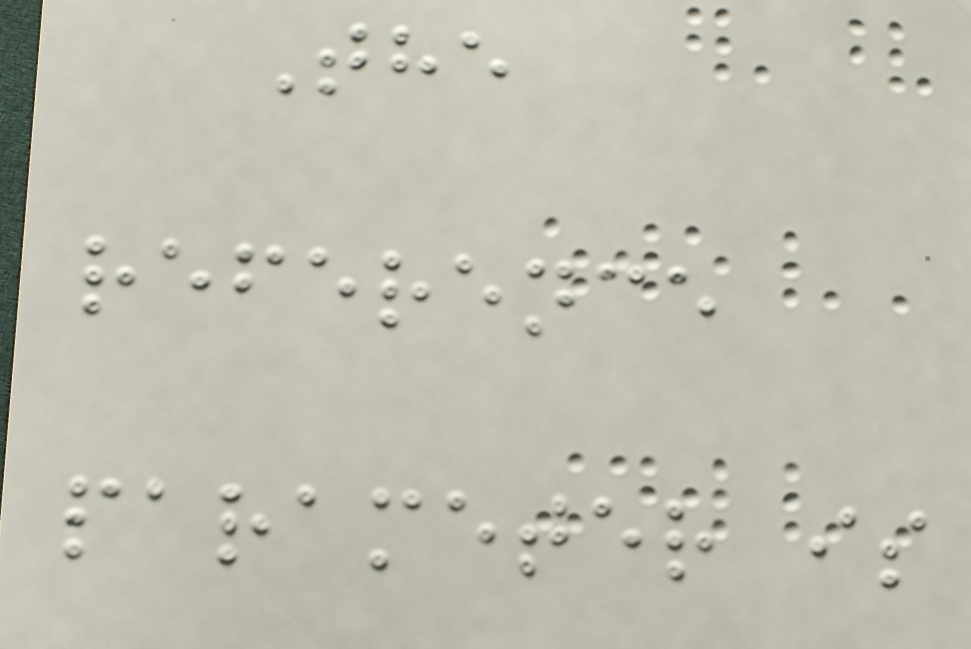The
reference
parameter is
